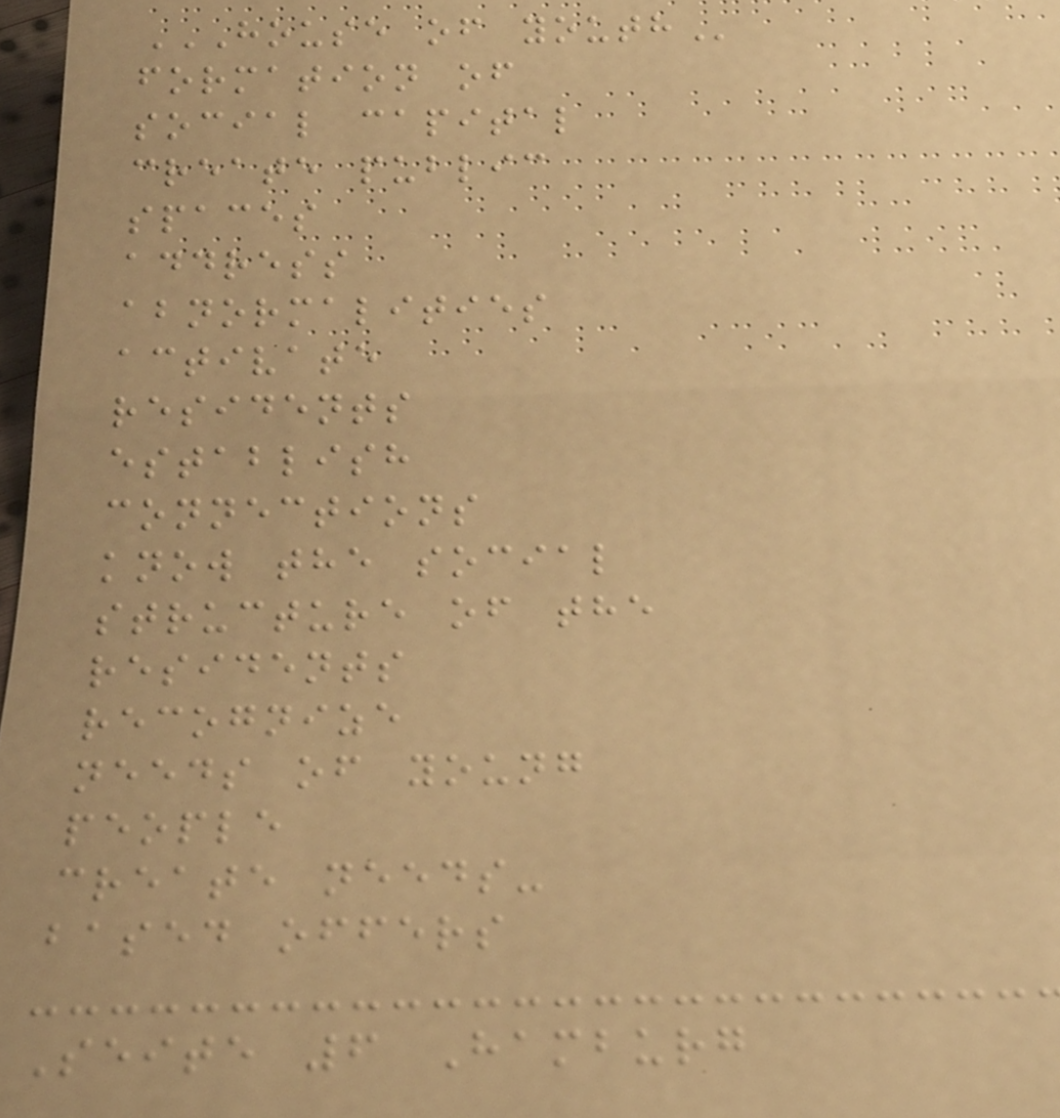HOUSE OF YOUTH
formation of
social capital
create public
spaces
address
abnormalities
activate
residents
establish
connections
know the social
structure of the
residents
recognize
needs of young
people
create needs-
based offers
Seite 6 Hamburg
